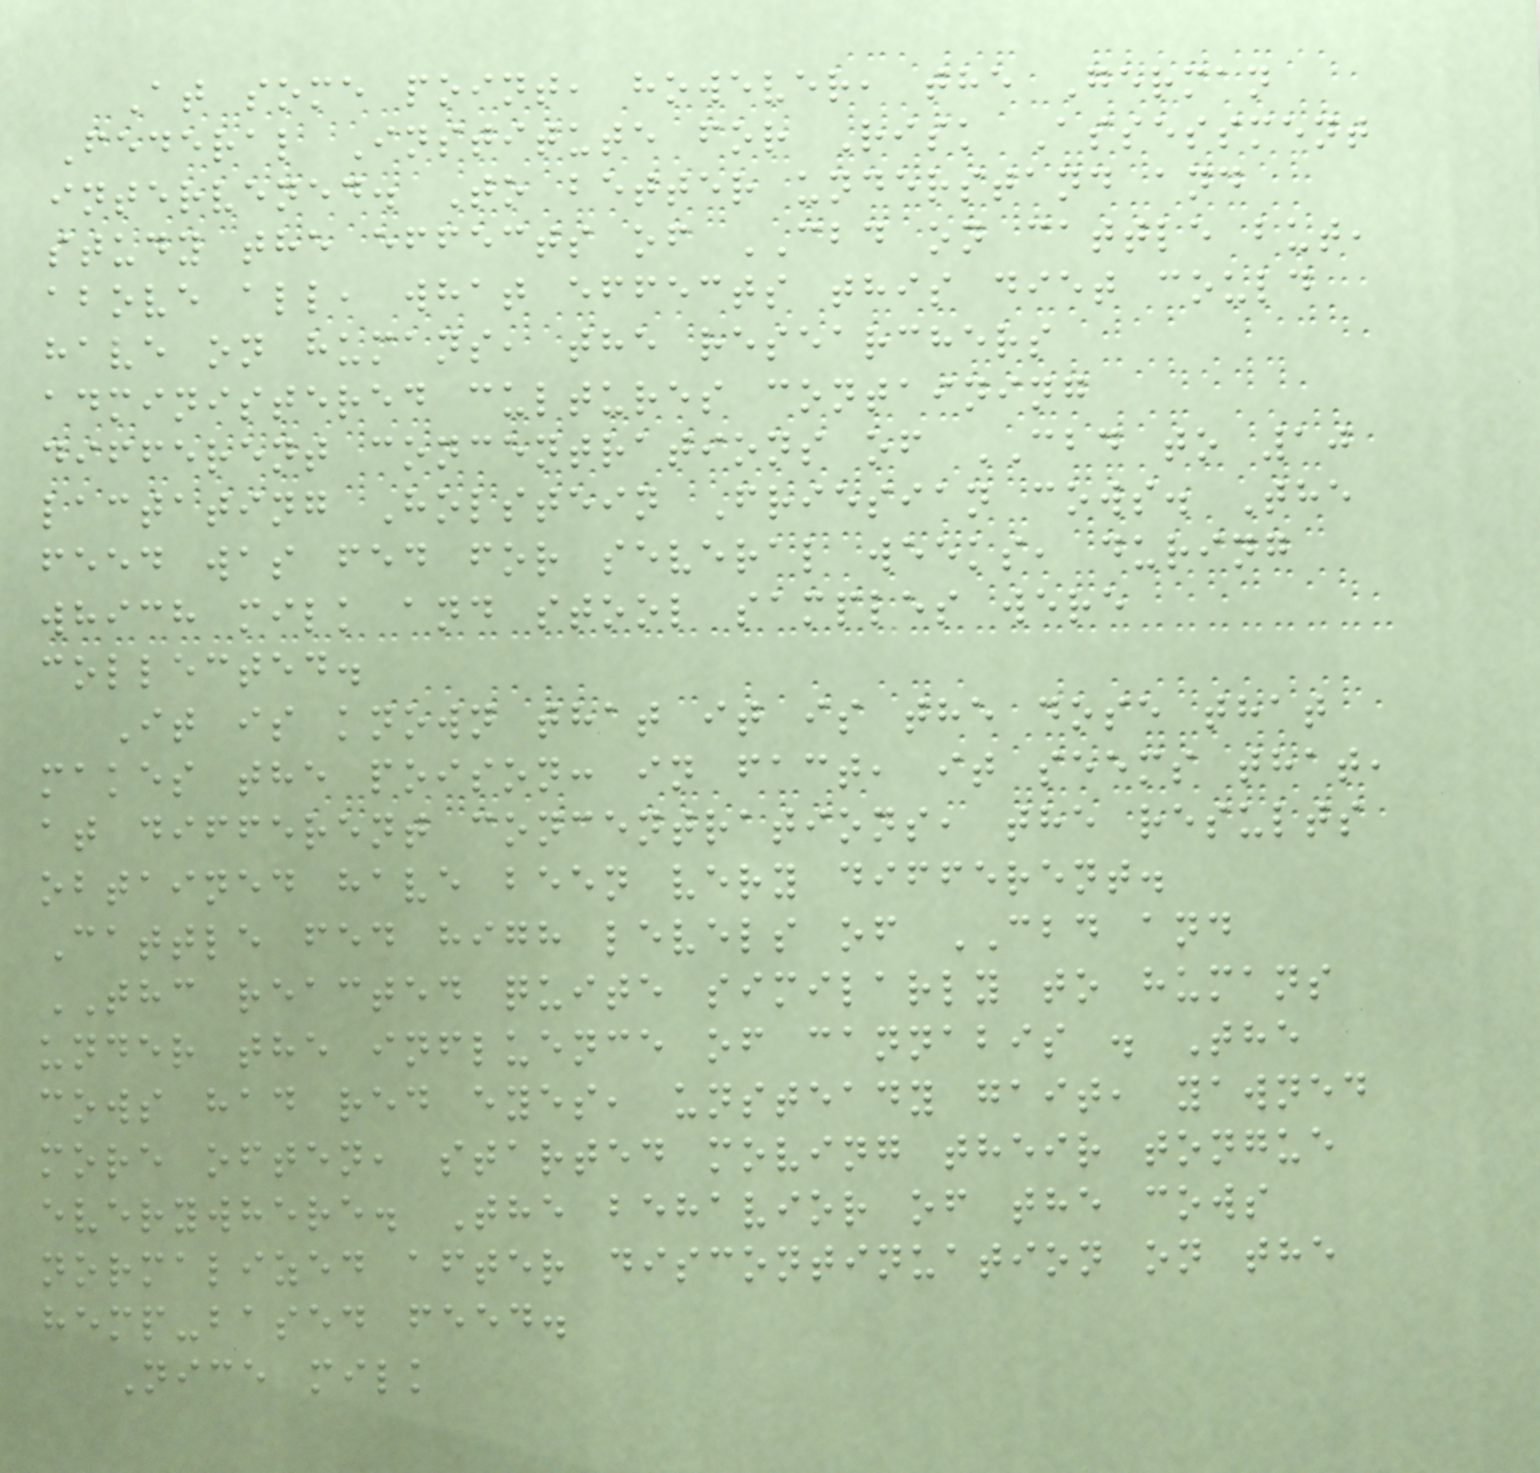At some point, however, the German
Federal Institute for Risk Assessment
intervened. To better understand and
study the effects of CBD on cattle but,
above all, what effects this diet could
have on humans, the researchers
administered cultures containing
different concentrations of CBD to 10
lactating Holstein Friesian cows. The
feed was fed for several weeks, during
which milk and stool samples were
collected.
It is known that it is the dose that
makes the poison: in fact, it seems that,
at different concentrations, the results
obtained have been very different.
Cattle fed high levels of CBD and
THC reacted quite similarly to humans
under the influence of cannabis . The
cows had red eyes, unsteady gait, yawned
more often, started moving their tongue
everywhere. The behavior of the cows
normalized after discontinuation on the
hemp-based feed.
Nice milk
